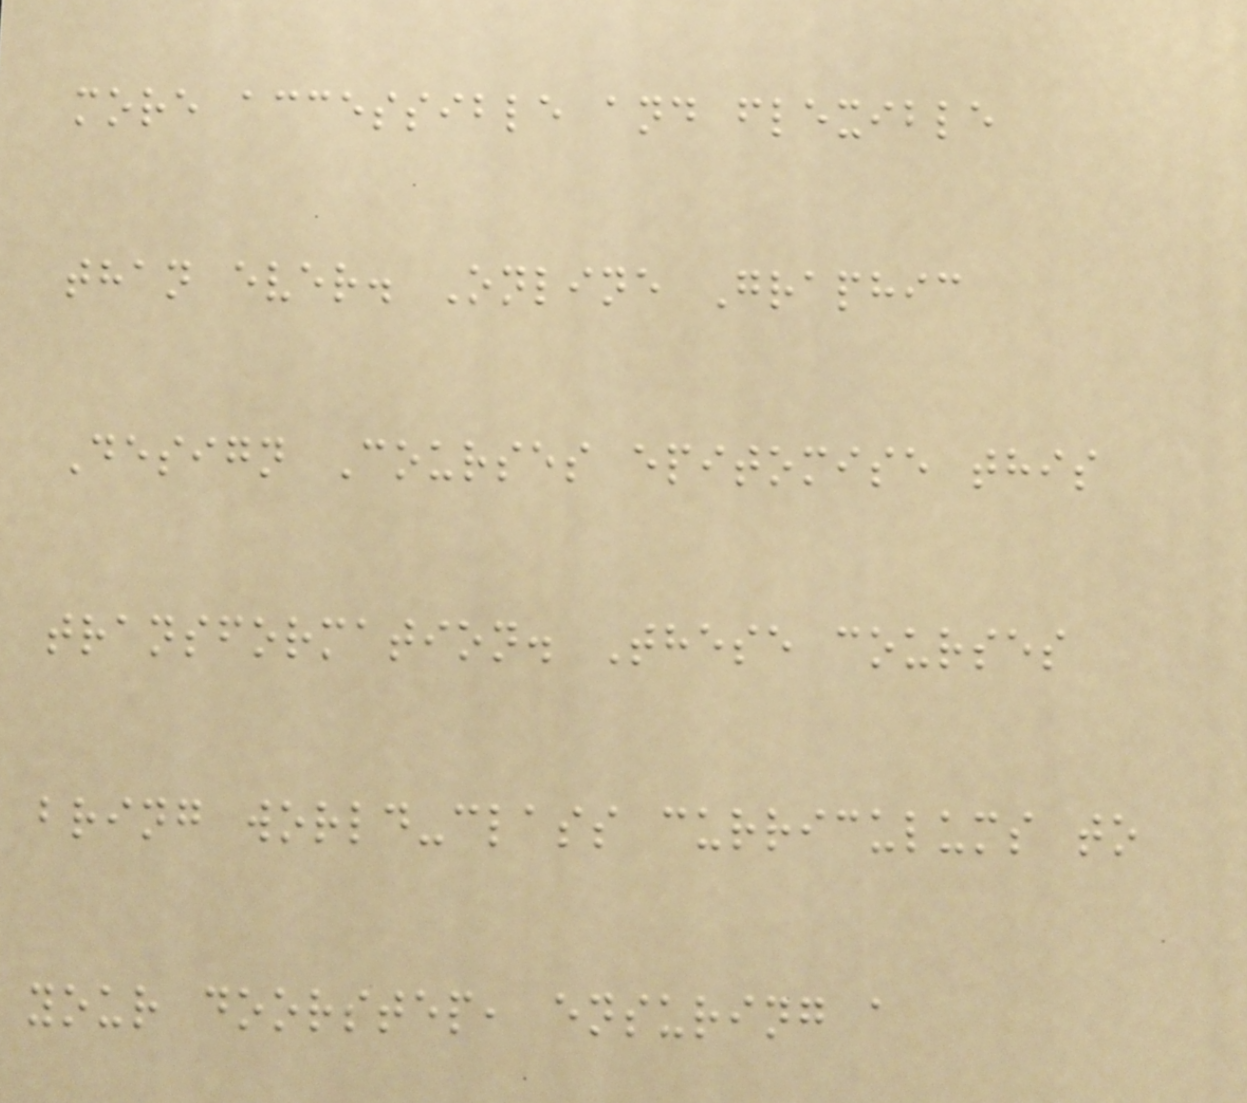more accessible and flexible
than ever. Online Graphic
Design Courses epitomise this
transformation. These courses
bring world-class curriculums to
your doorstep, ensuring a
